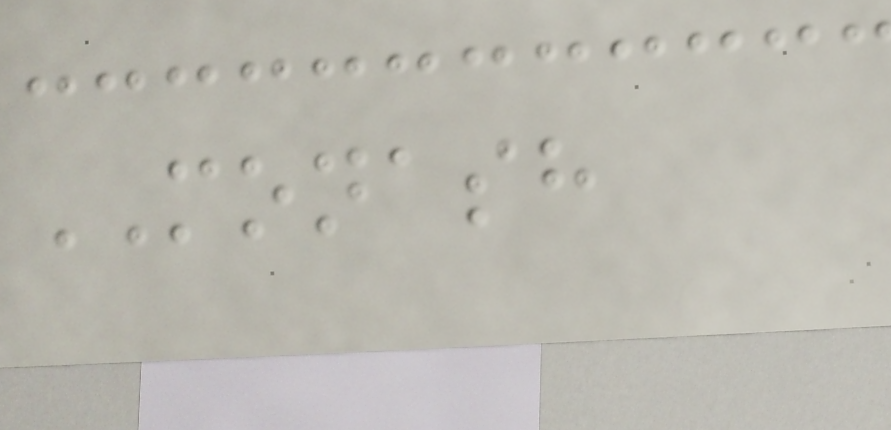MONASH
